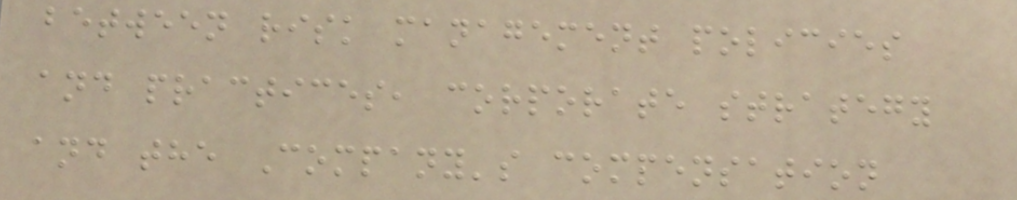between risk management policies
and practices, corporate strategy
and the Company's compensation
